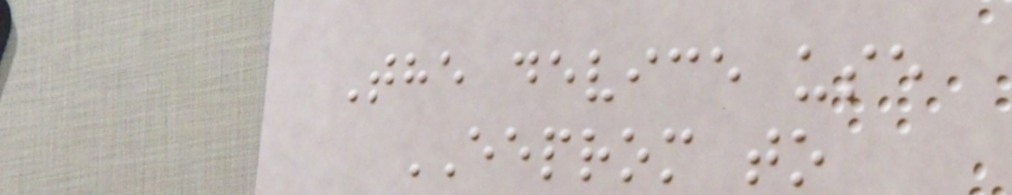The device use
EEPROM to
